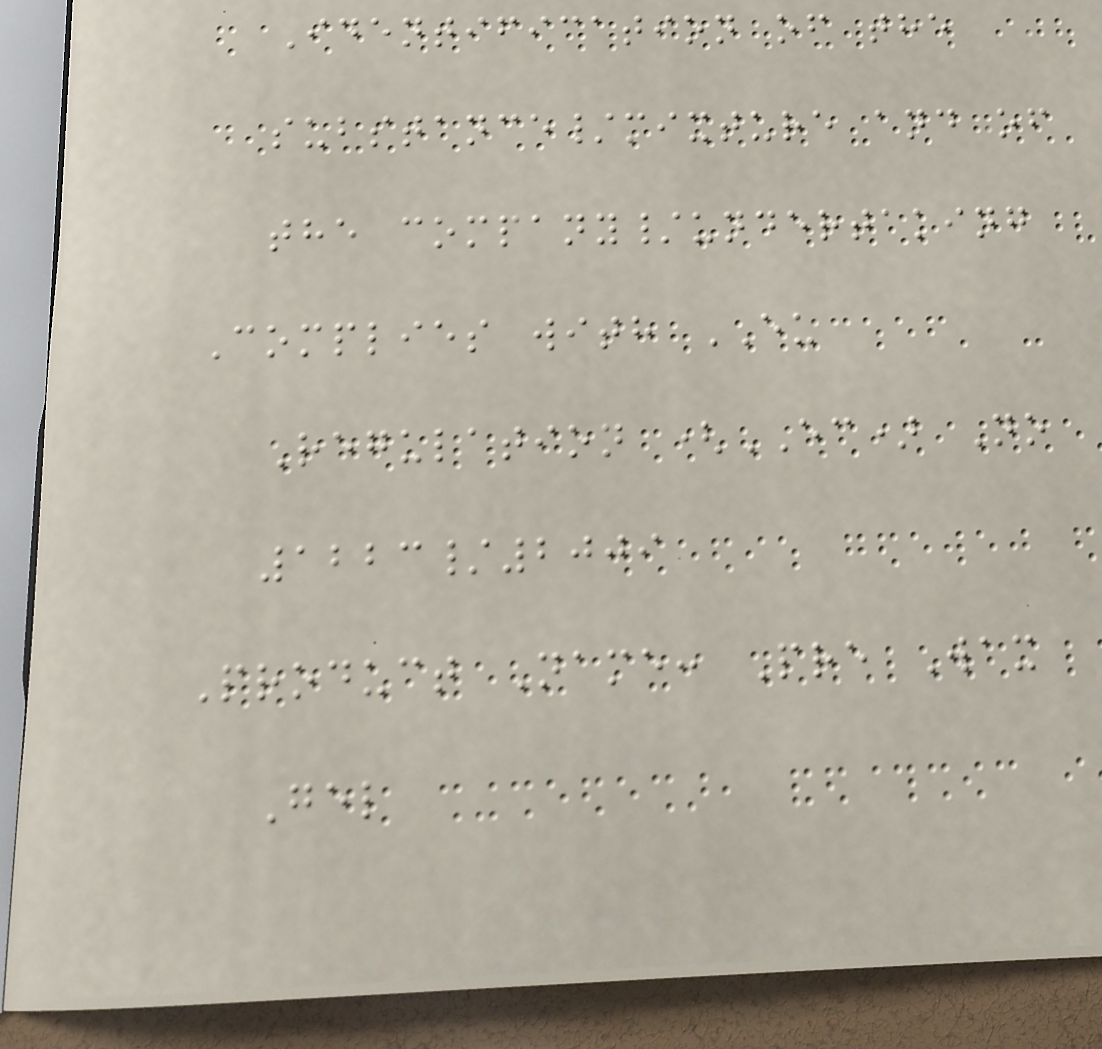Identification of the
substance/mixture and of
the company/undertaking
Complies with EU
Regulation (EC) No
1223/2009
Product Name: Pre Wax
Gel
